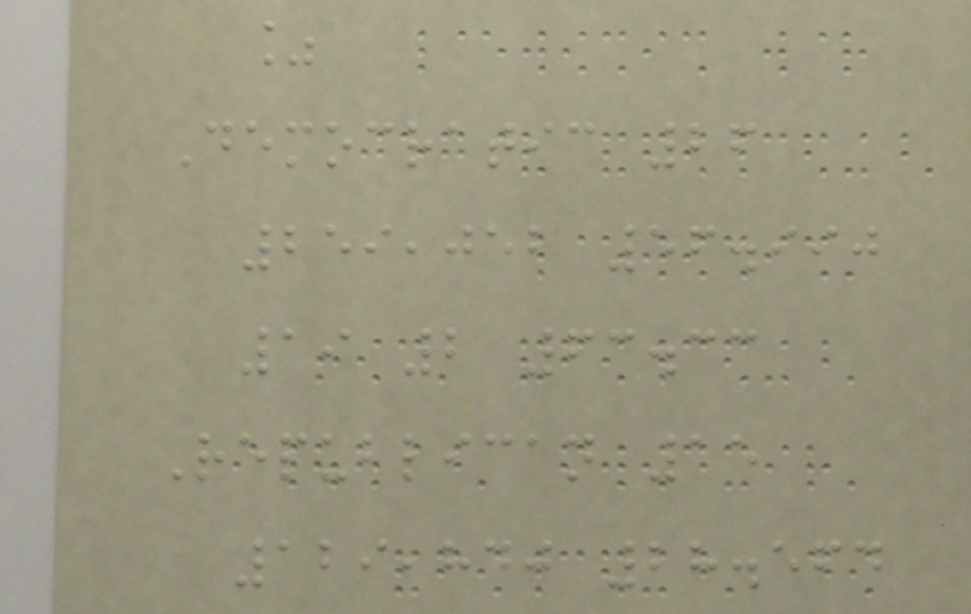%
Democratic 26
259,052 56.990
19 2 63.33
Republican 15
129,840 28.564
